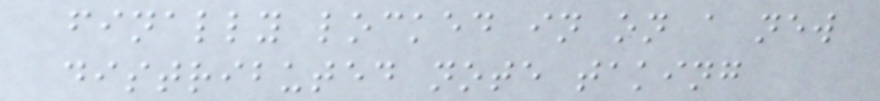finally locked in on a new
distributed note taking
